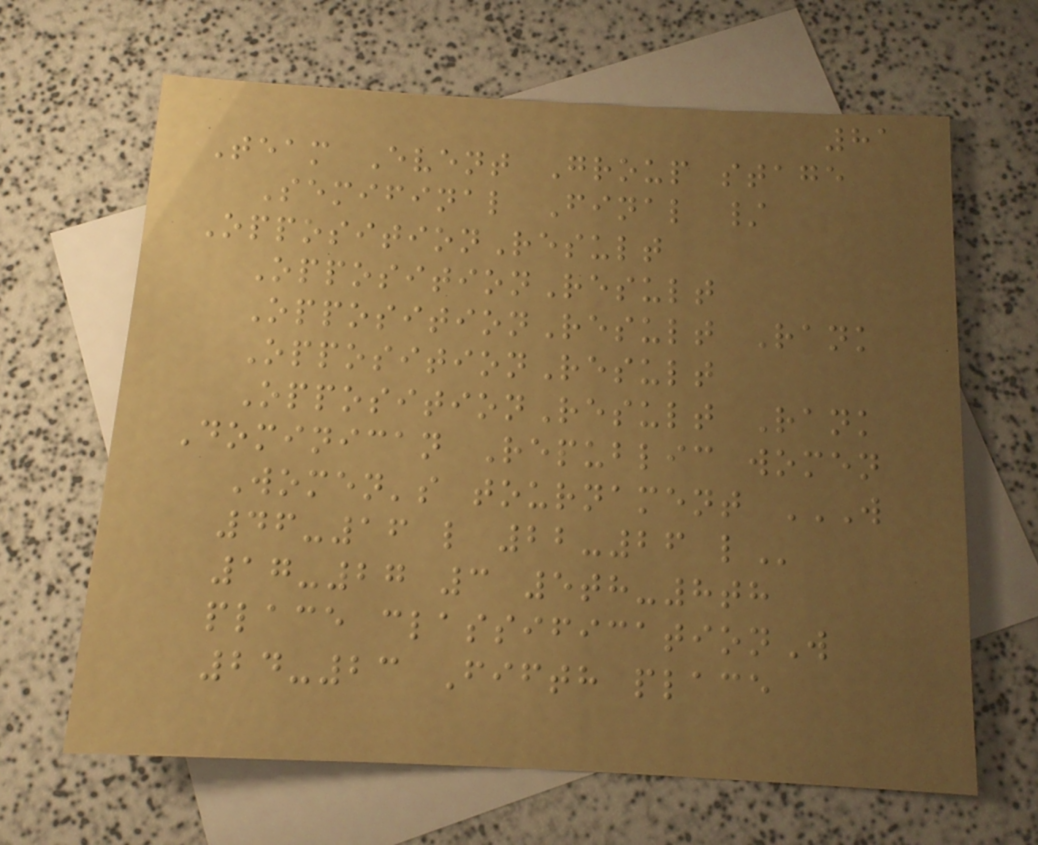81
Team Event Group stage
Semifinal Final /
OppositionResult
OppositionResult
OppositionResult Rank
OppositionResult
OppositionResult Rank
Dominican Republic women
Women's tournament W
46-16 L 22-26 L
17-27 3 5th-8th
place classificationW
24-23 Fifth place
